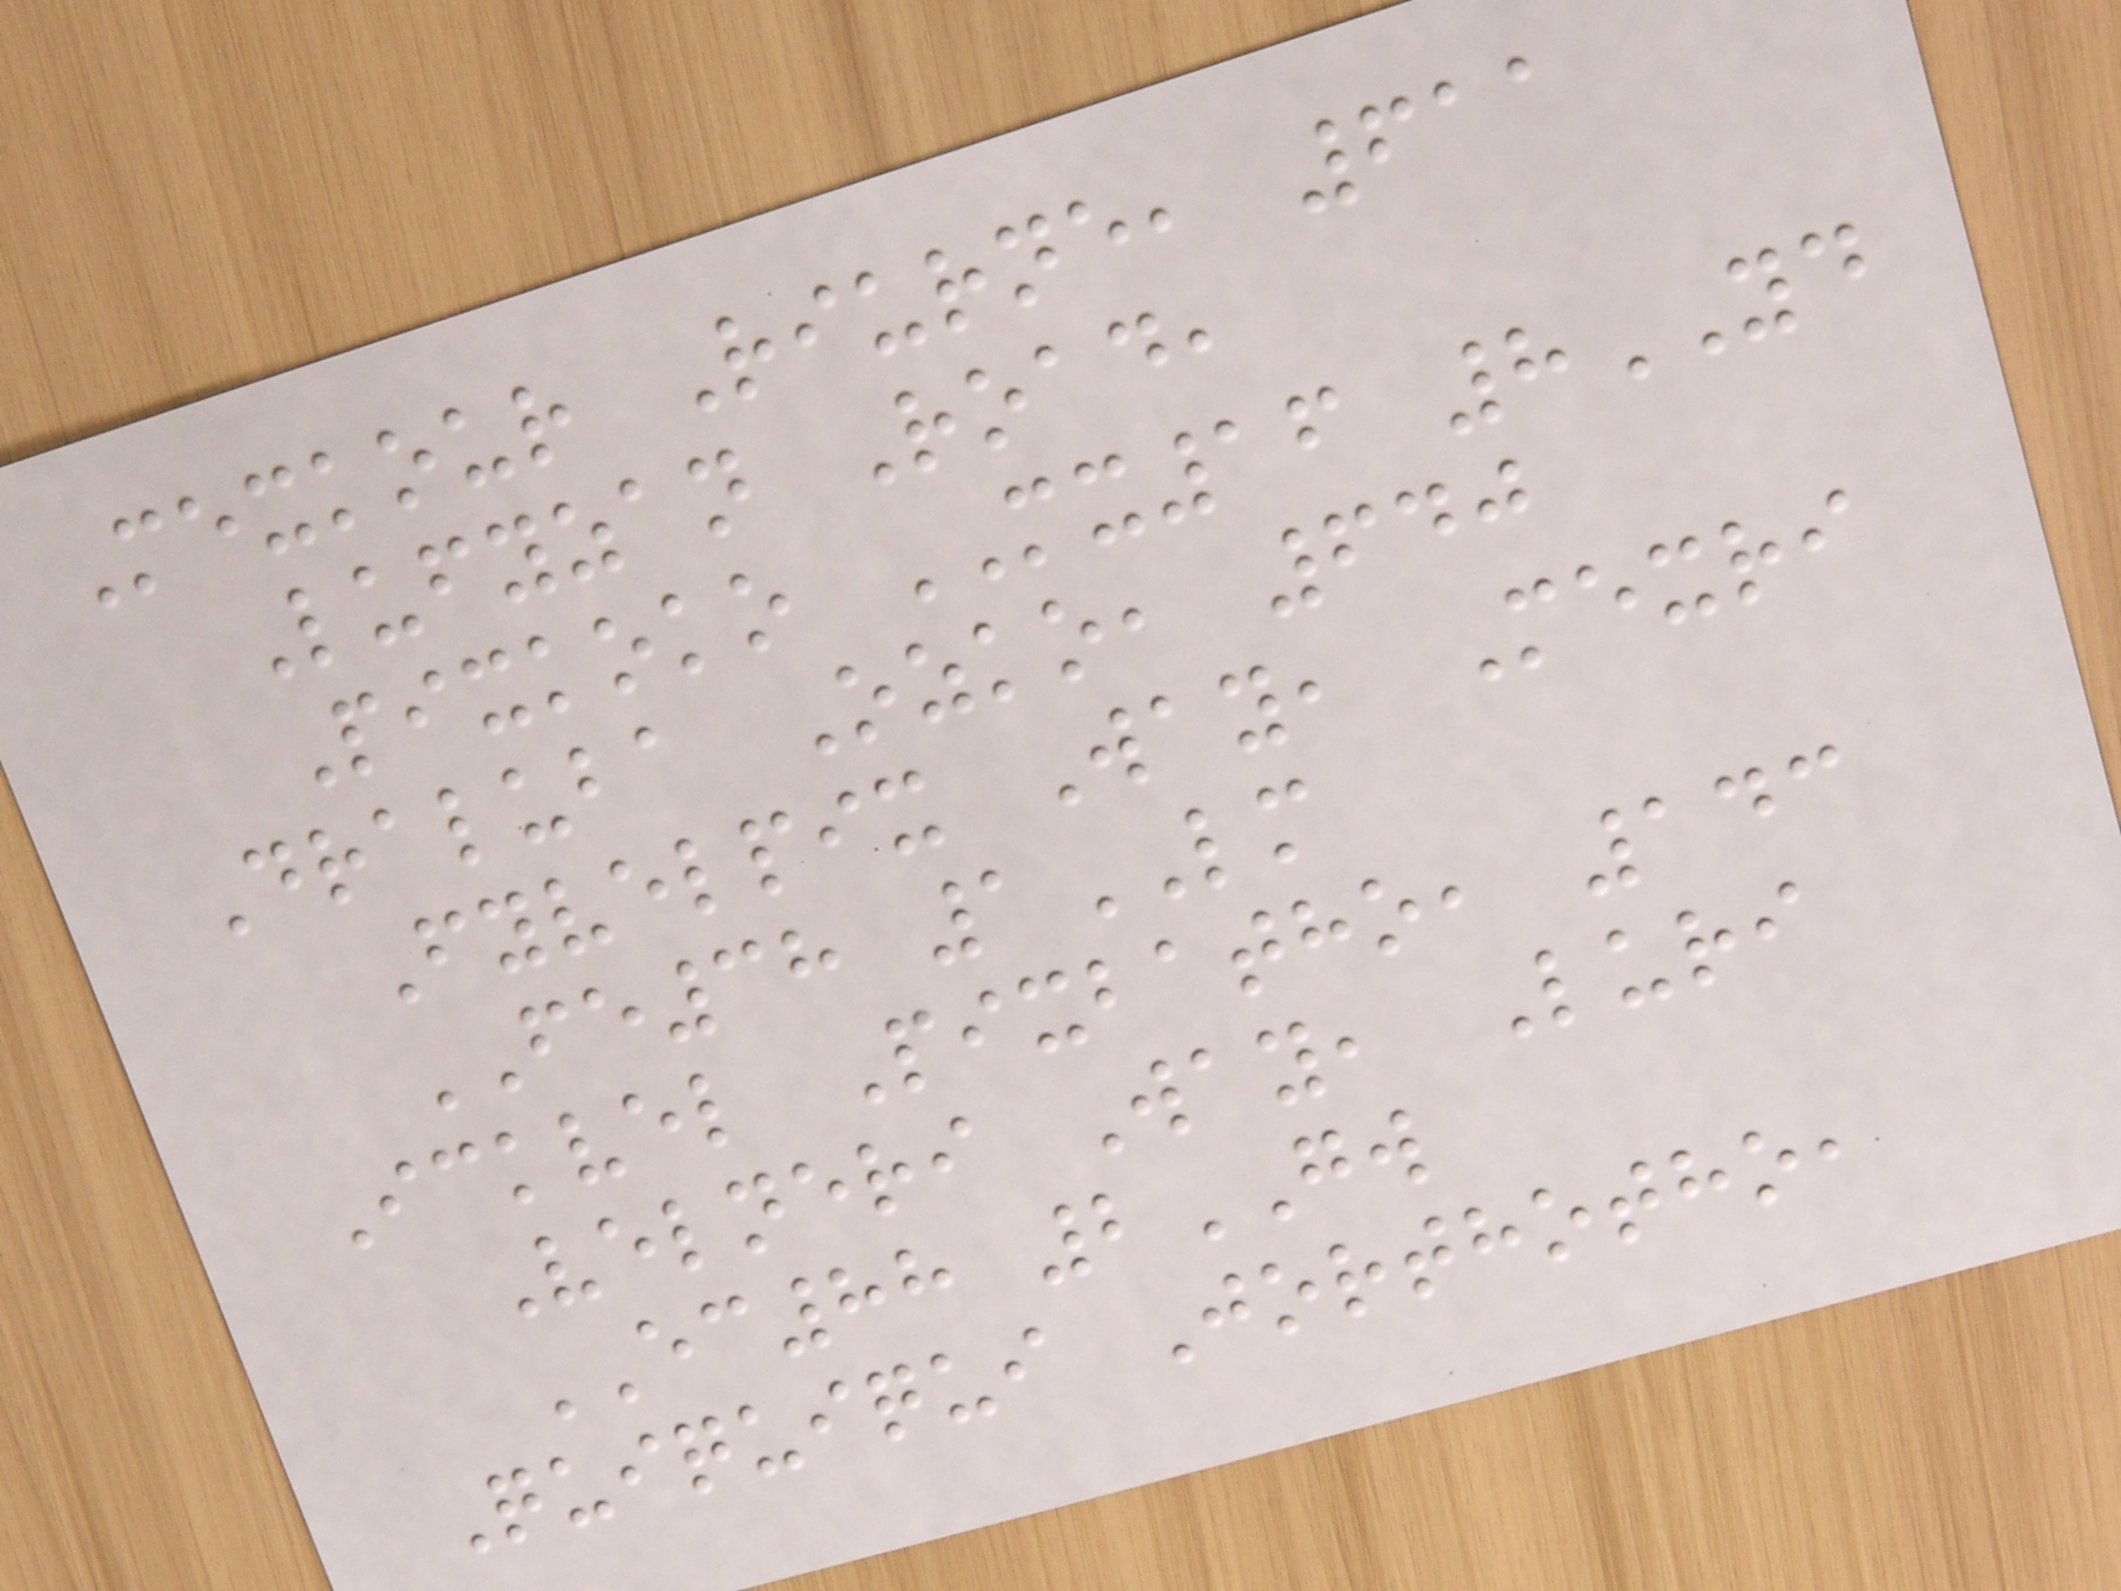Mexkour Riurne, 611
Lufyzan Road,
Pixkoko MX16 8YD
Draluba Ozko, 640
Fyvelpix Way, Mexri
FE38 1LM
Ickvel Pixbatho, 143
Velneri Way, Luri
EC88 2GW
Quiquiqui Jorthotho,
